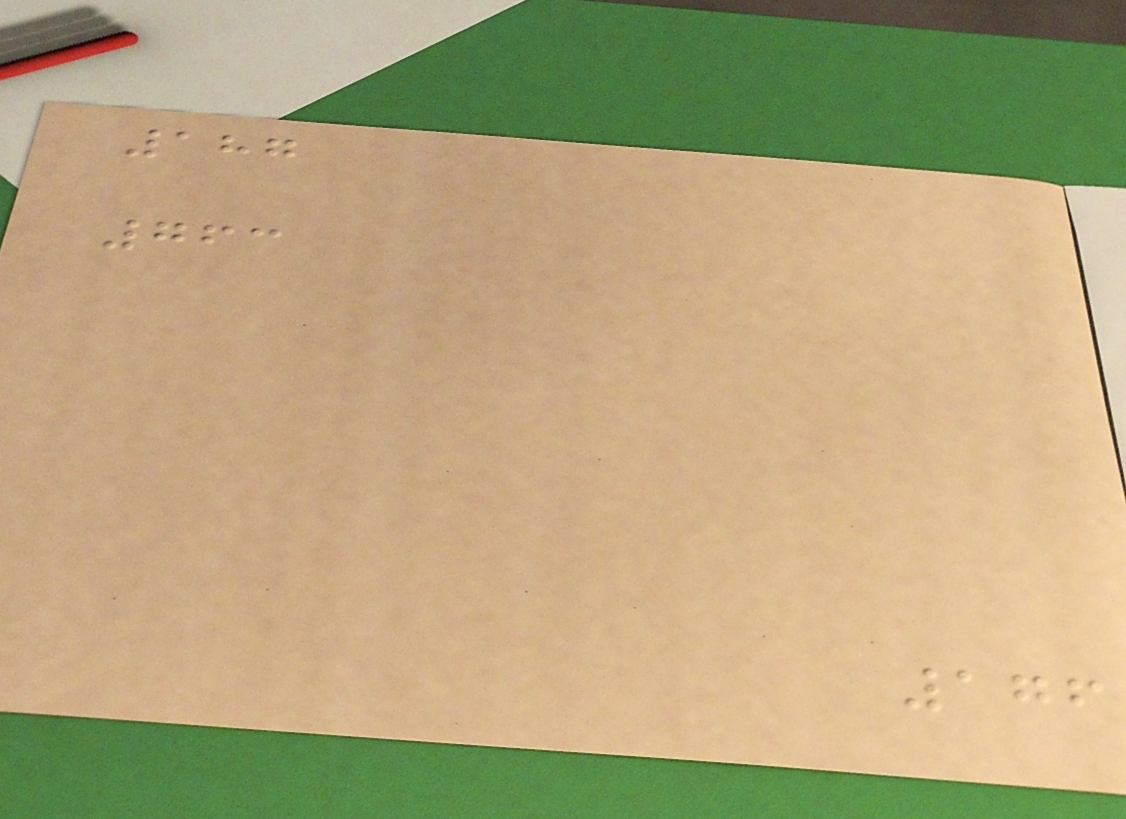187
763
176
